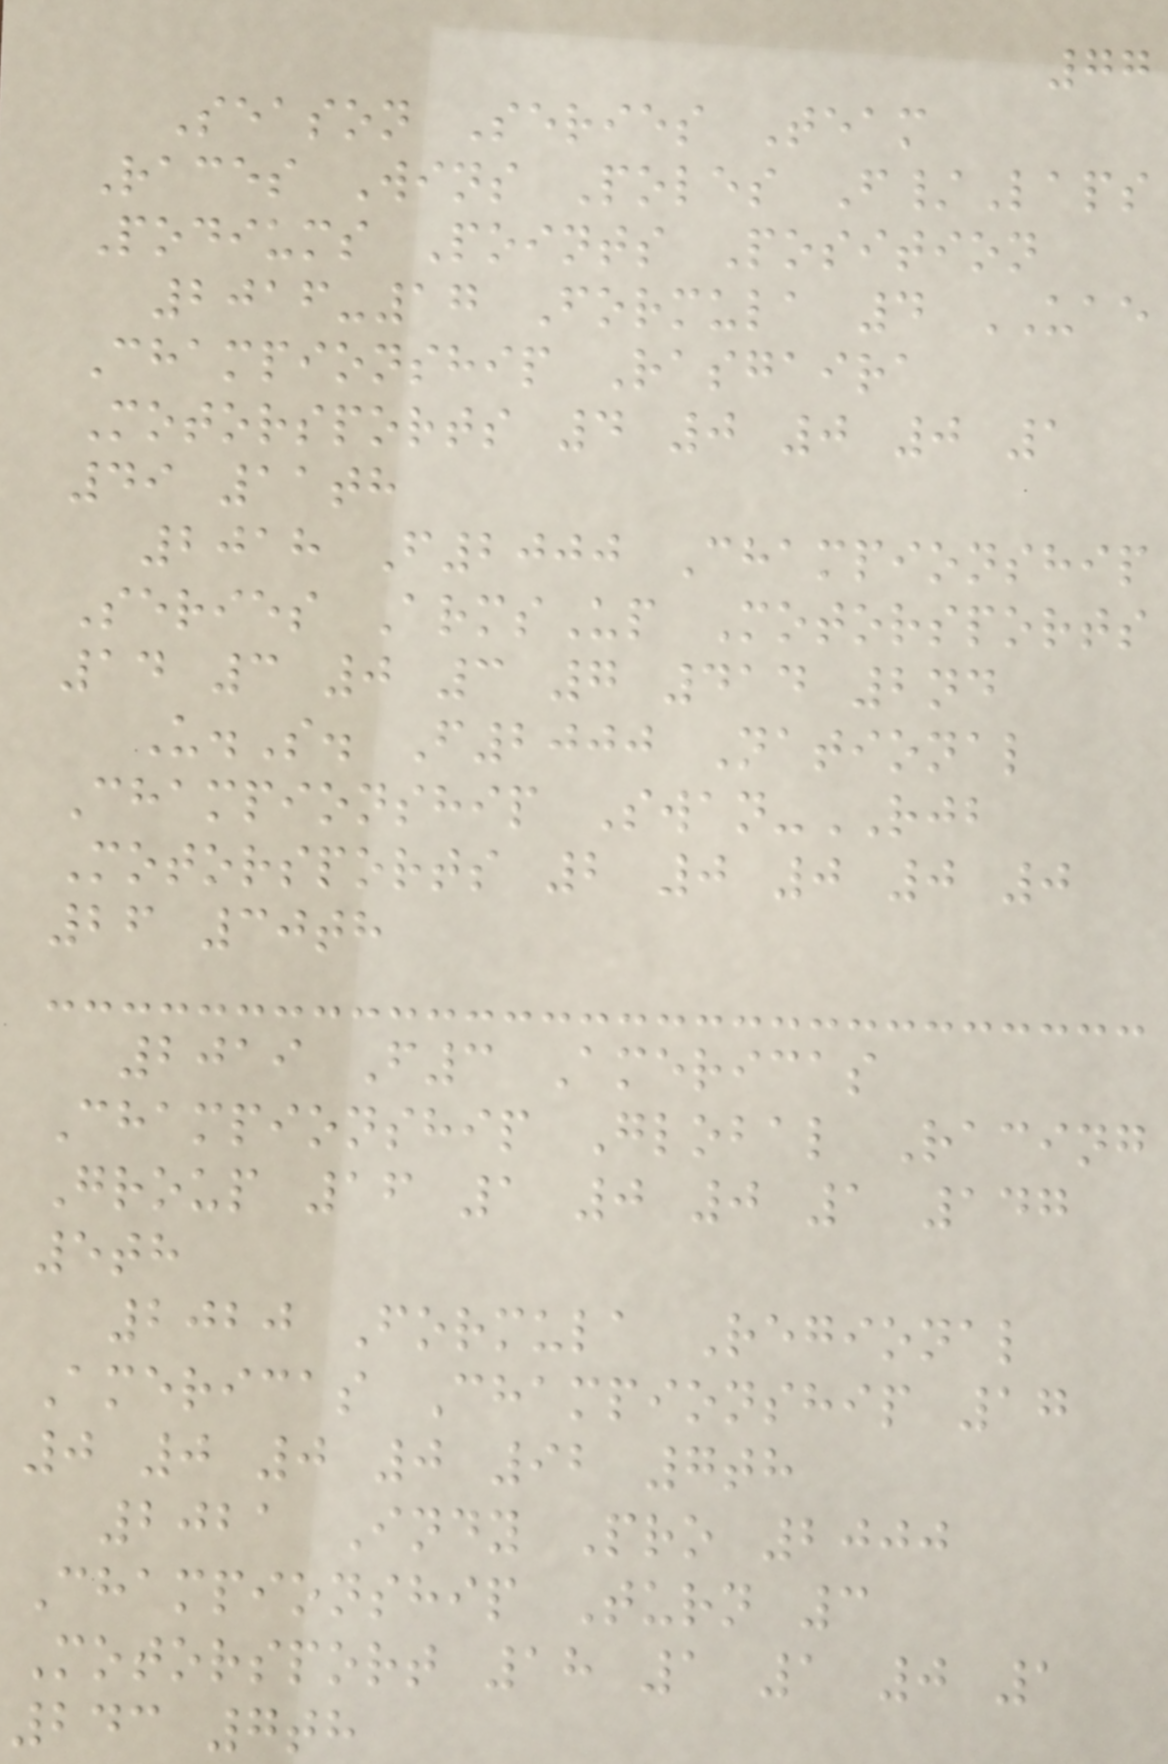77
Season Series Team
Races Wins Poles F/Laps
Podiums Points Position
2016-17 Formula 4 UAE
Championship Rasgaira
Motorsports 4 0 0 0 1
49 11th
2018 F2000 Championship
Series ArmsUp Motorsports
14 3 0 3 7 414 2nd
U.S. F2000 National
Championship Swan-RJB
Motorsports 2 0 0 0 0
26 30th
2019 F3 Americas
Championship Global Racing
Group 16 1 0 0 1 147
5th
2020 Formula Regional
Americas Championship 17
0 0 0 0 92 7th
2021 Indy Pro 2000
Championship Turn 3
Motorsport 18 1 1 0 1
243 7th
